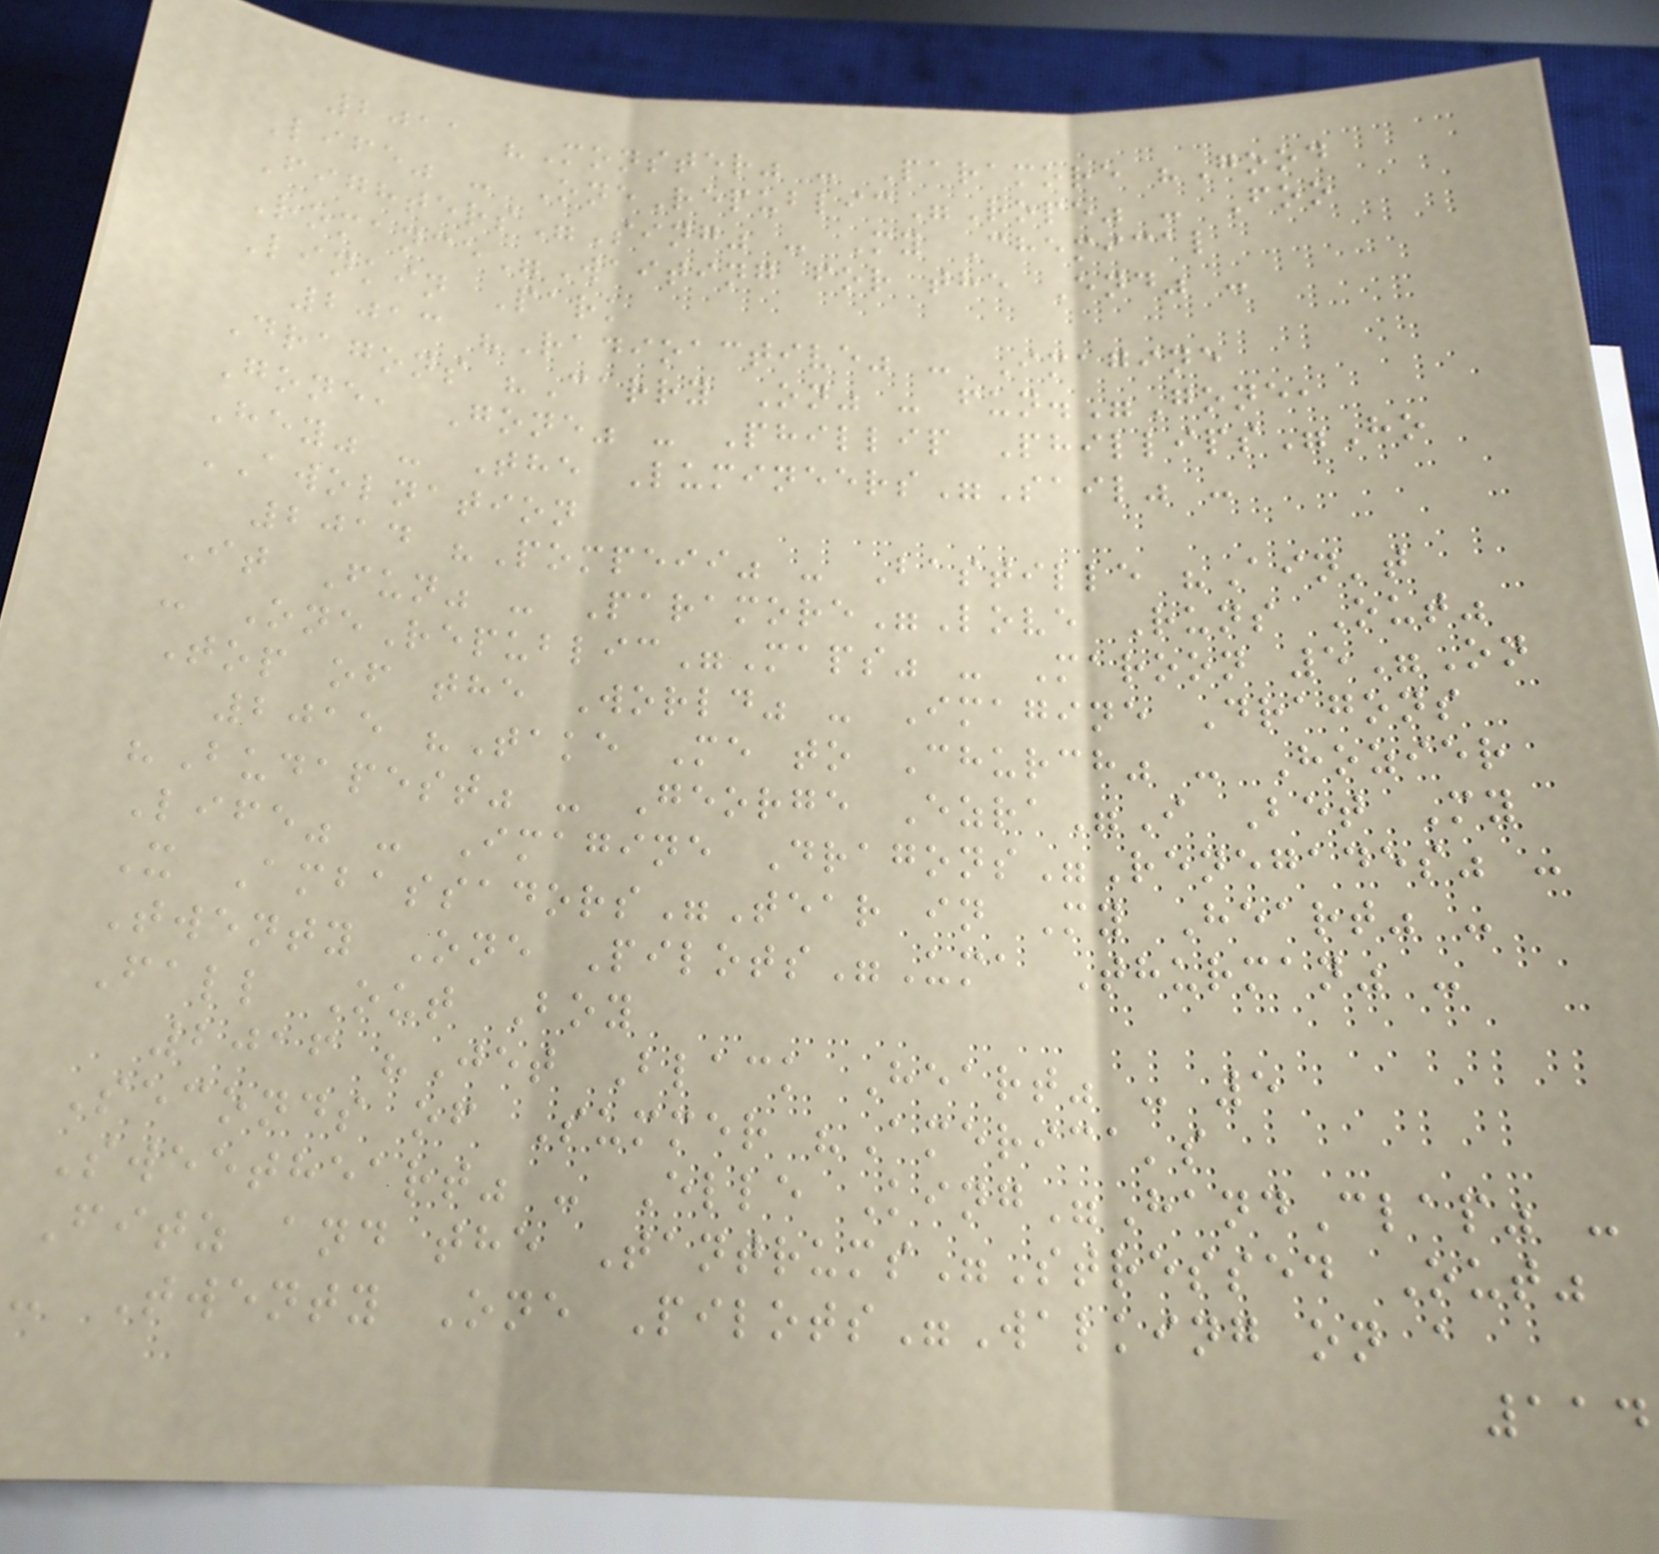2011 "Monster" - Paramore "Good
Life" - OneRepublic"Rope" - Foo
Fighters"Sing" - My Chemical
Romance"Waiting for the End" -
Linkin Park
2013 "Radioactive" - Imagine
Dragons "Carry On" - fun."Gone,
Gone, Gone" - Phillip Phillips"Ho
Hey" - The Lumineers"Sail" -
AWOLNATION
2014 "Pompeii" - Bastille "Ain't
It Fun" - Paramore"Love Runs Out"
- OneRepublic"Maps" - Maroon 5"On
Top of the World" - Imagine Dragons
2015 "Take Me to Church" - Hozier
"Budapest" - George Ezra"I Bet My
Life" - Imagine Dragons"Renegades" -
X Ambassadors"Tear in My Heart" -
Twenty One Pilots"Uma Thurman" -
Fall Out Boy
2016 "Jet Black Heart" - 5
Seconds of Summer "America's
Sweetheart" - Elle King"HandClap" -
Fitz and the Tantrums"Stressed Out"
- Twenty One Pilots"Walking on a
114
